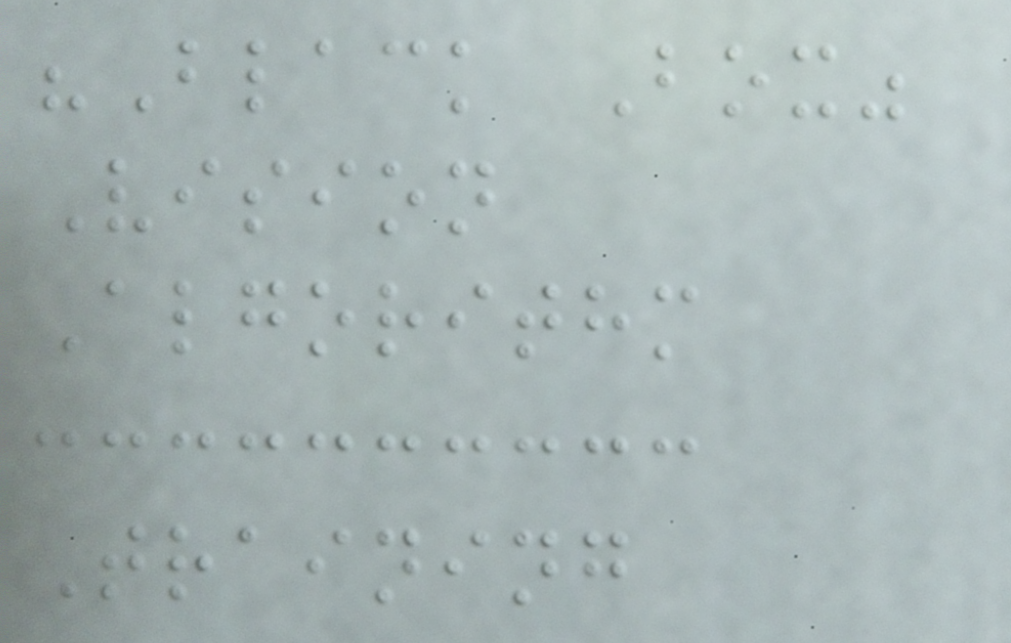"Black Box"
Vision
Algorithm
Training
